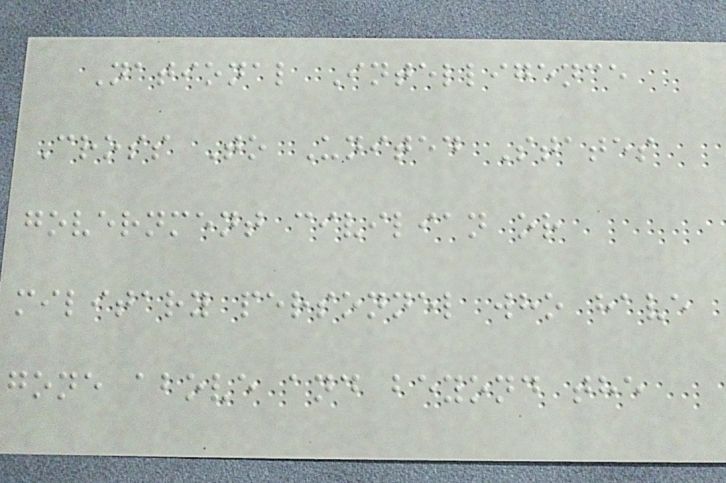National Intelligence
Cross To United States
government civilian or
military personnel who have
gone above and beyond the
